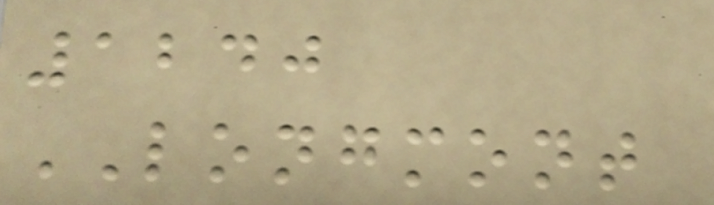1240
LONGMONT
